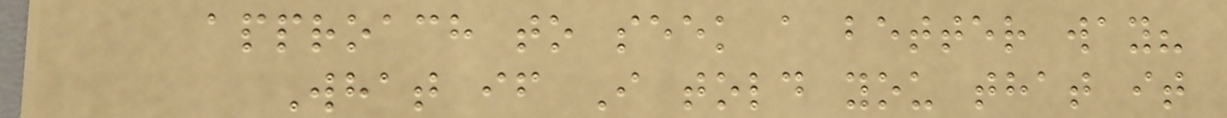approach to seek a better way?
What if I told you that it
